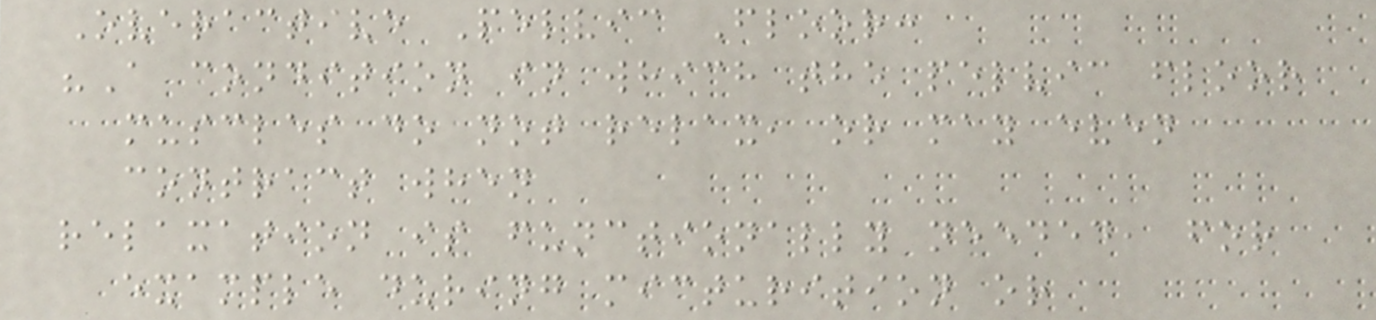Overactive Pelvic Floor:
"A condition in which the pelvic floor
muscles do not relax, or may even
contract when
relaxation is functionally needed, for
example during micturition or
